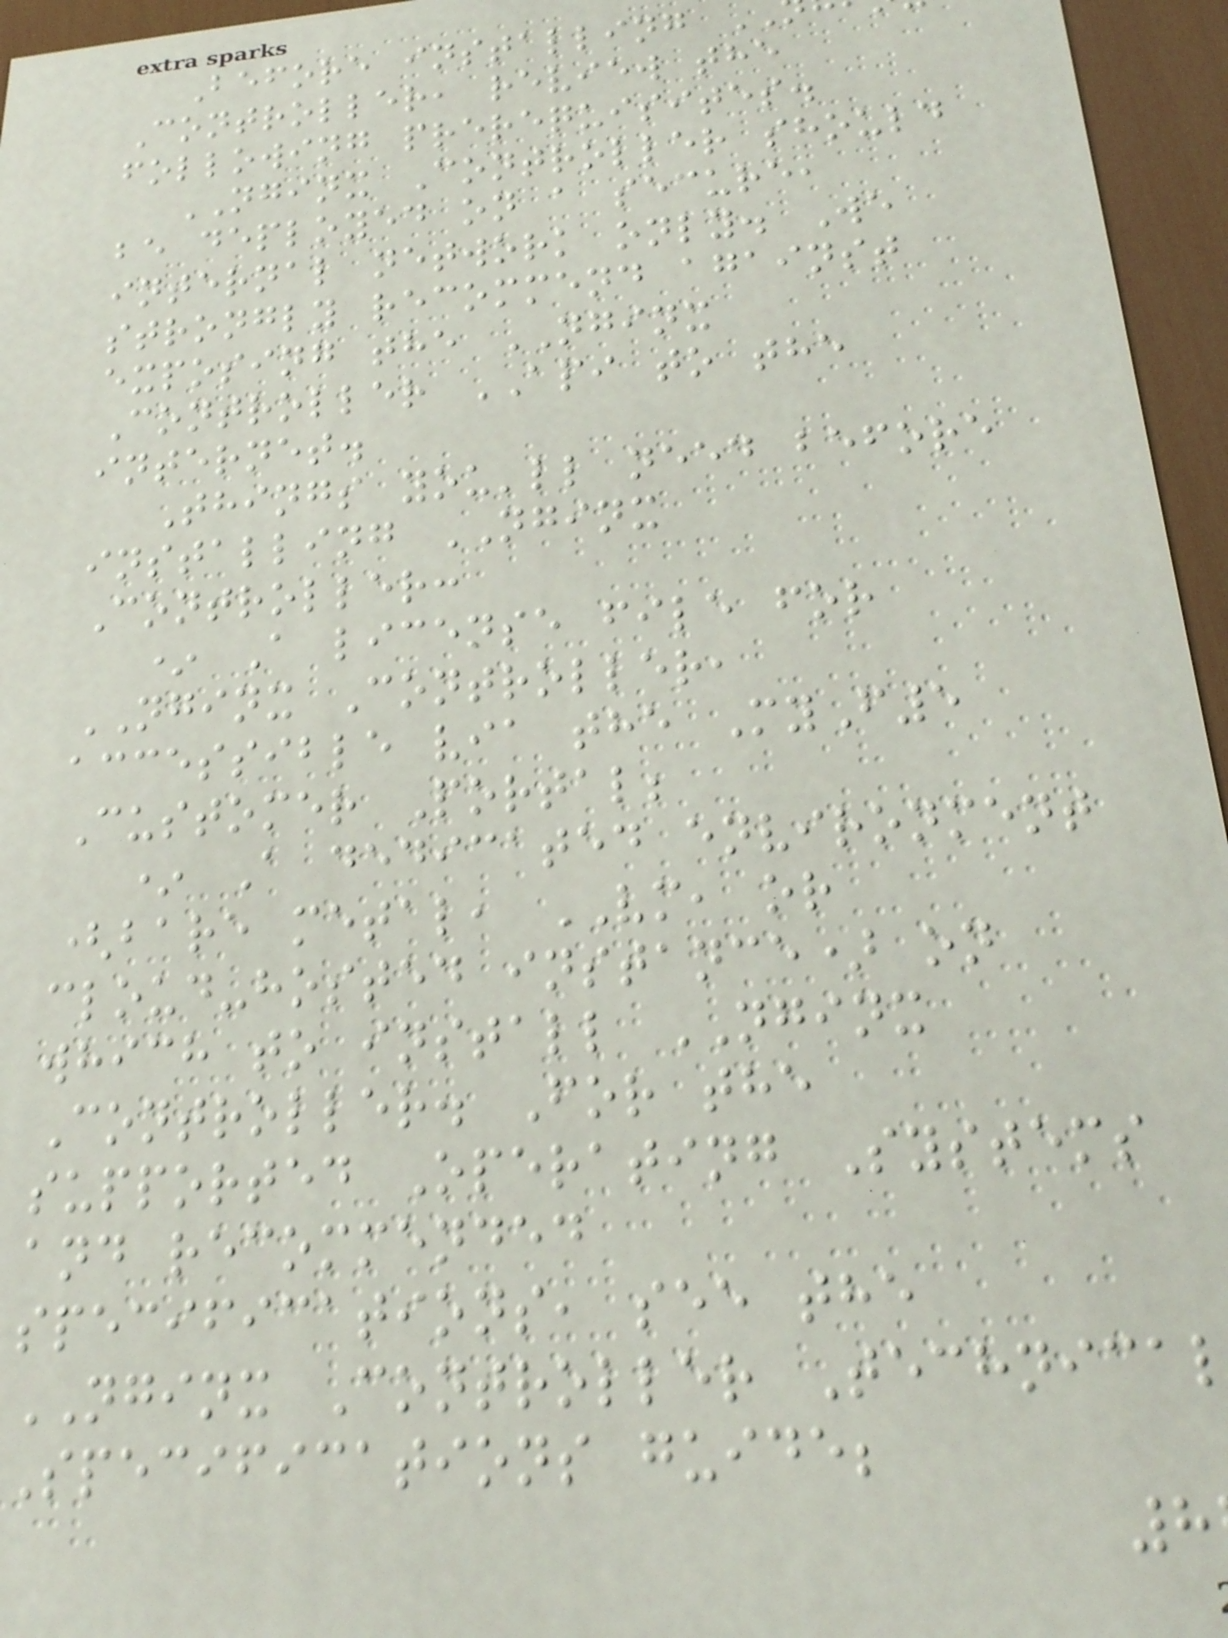Before installing
Controller, review the
following prerequisites.
NGINX Controller should
be deployed on a secure,
internal network only. We
strongly recommend against
exposing the NGINX
Controller API to the
internet.
Things you'll need before
installing NGINX
Controller:
* A license file for
NGINX Controller,
accessible via the MyF5
Customer Portal;
* A dedicated environment
(bare metal, VM, or
cloud-hosted instance) on
which to install NGINX
Controller. For the
supported Operating Systems
and recommended
specifications, see the
NGINX Controller Technica
Specifications guide;
